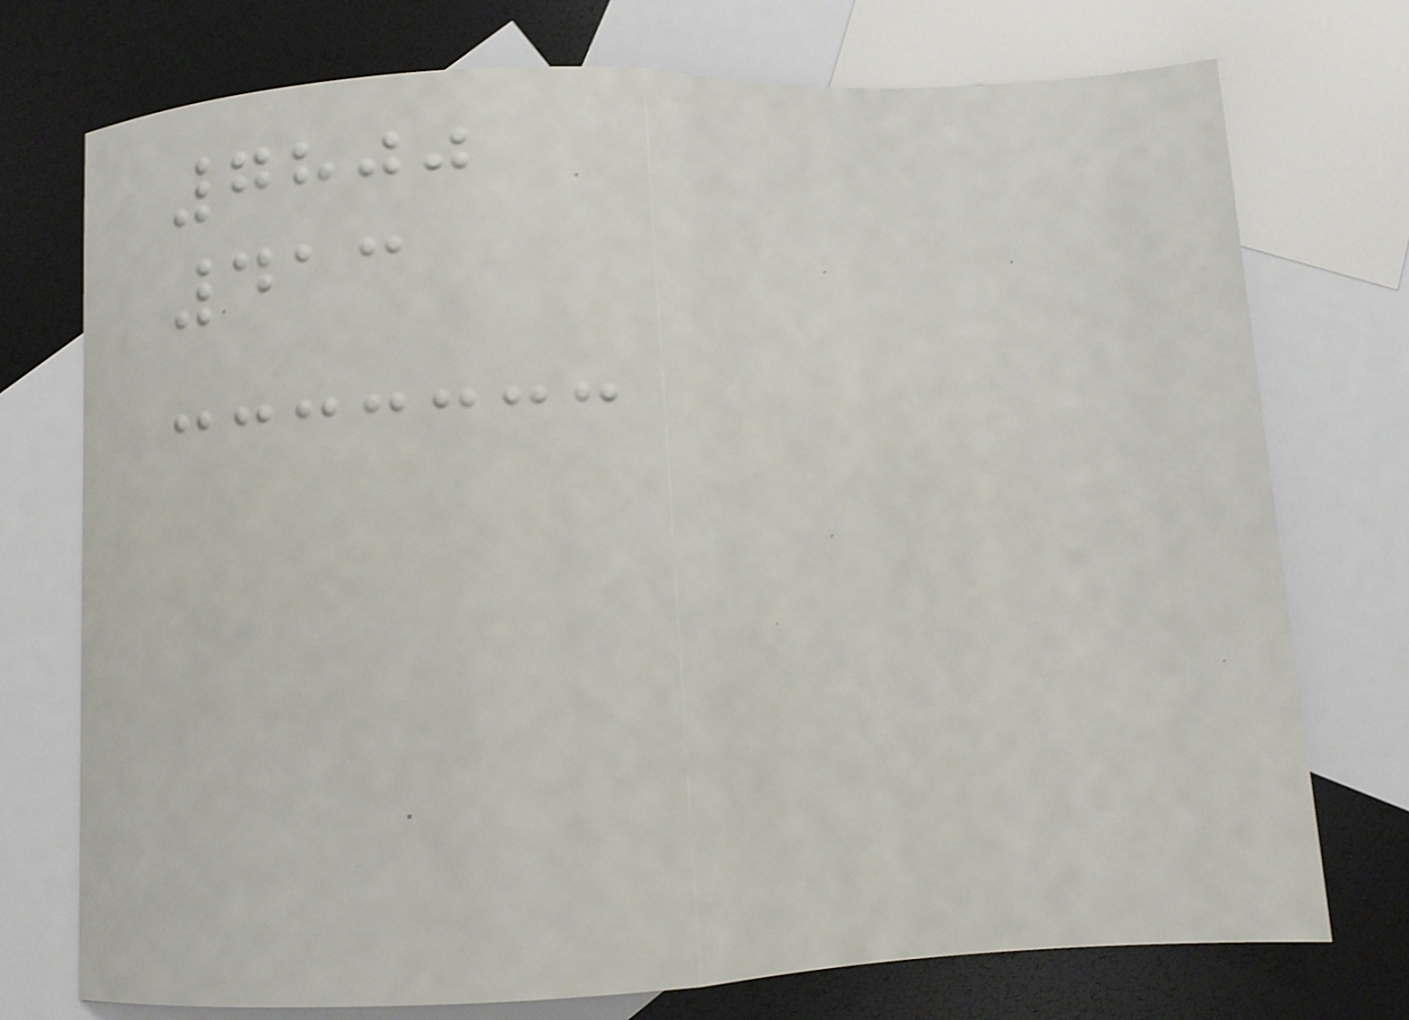7800
413
